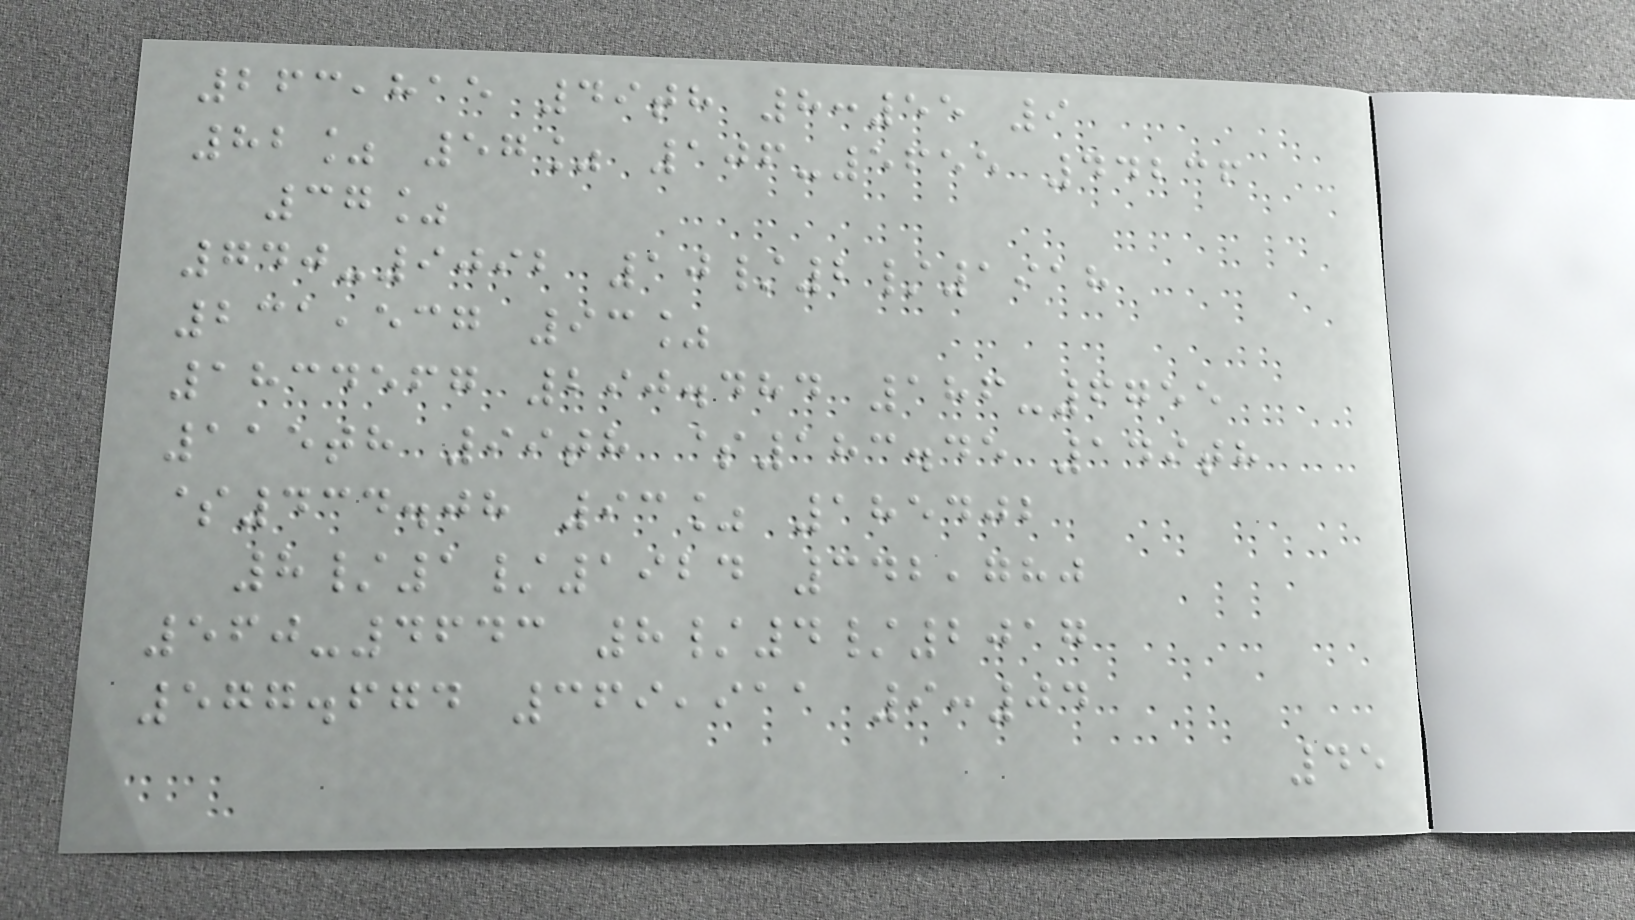263,815 49th 8:55 9
82% 57% 106-5655 44236
37%
740-9092 10/2/1918
231,537 93%
1834567 290.484 186-6755
115th 99th $183.45 149th
$434.08 93% 185402
8/1/1924 342,780
560-4643 8/4/2017
577.674 369,911 9:04
45
